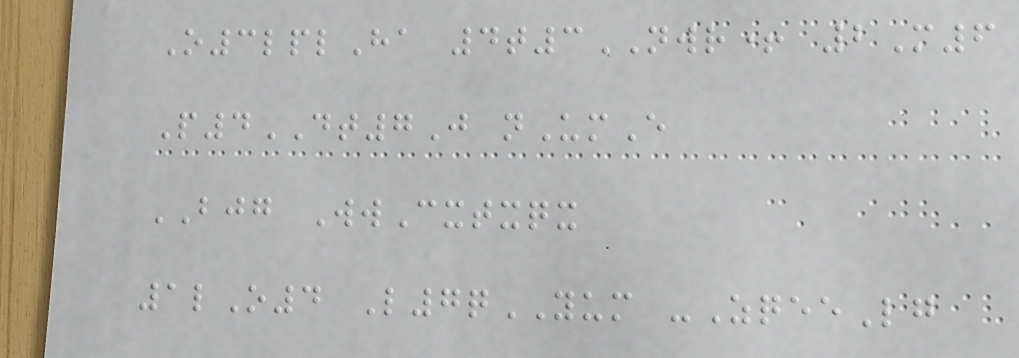O3lplHa 4t3NWR+ 2M6
P4DT7J nUmE
BJG WwCxtxqx
1lO4 L7qYUM -ZqeeLg
